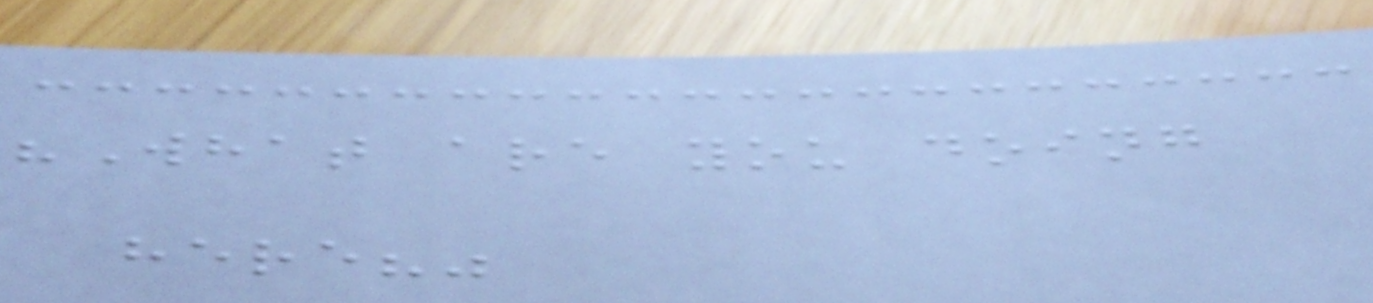"What are you doing
here?"
